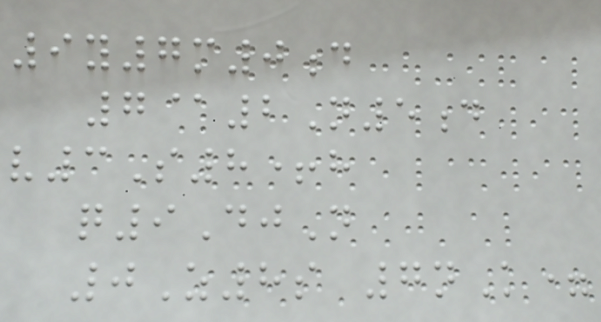9y7m0d
7@2N5d
v3S8+h
q9DjN
0Z8s 7nK=
